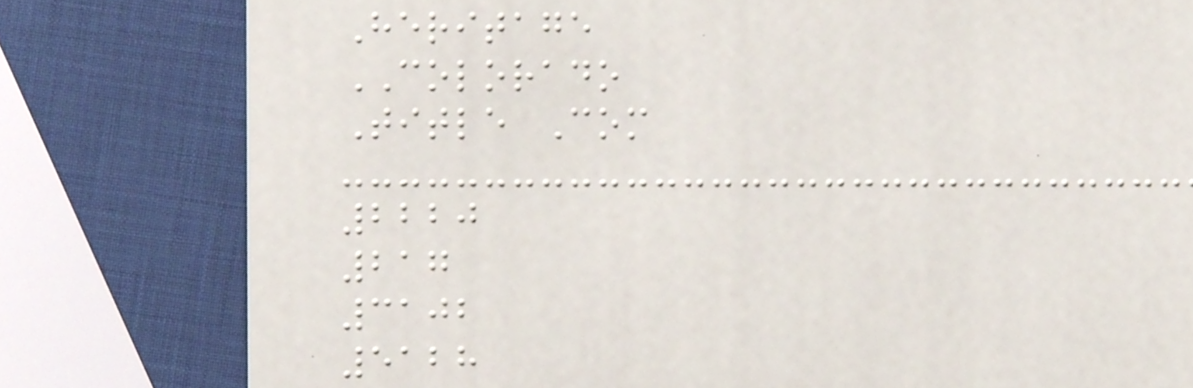Heritage
COLORADO
Title Com
2220
217
3102
5128
